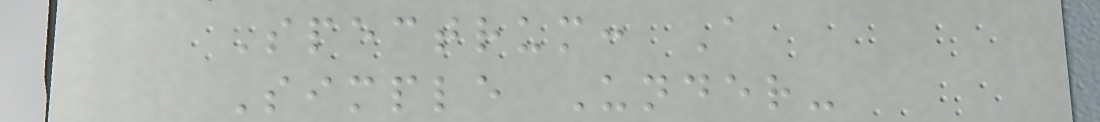Spectrum: A
Simple Under-
